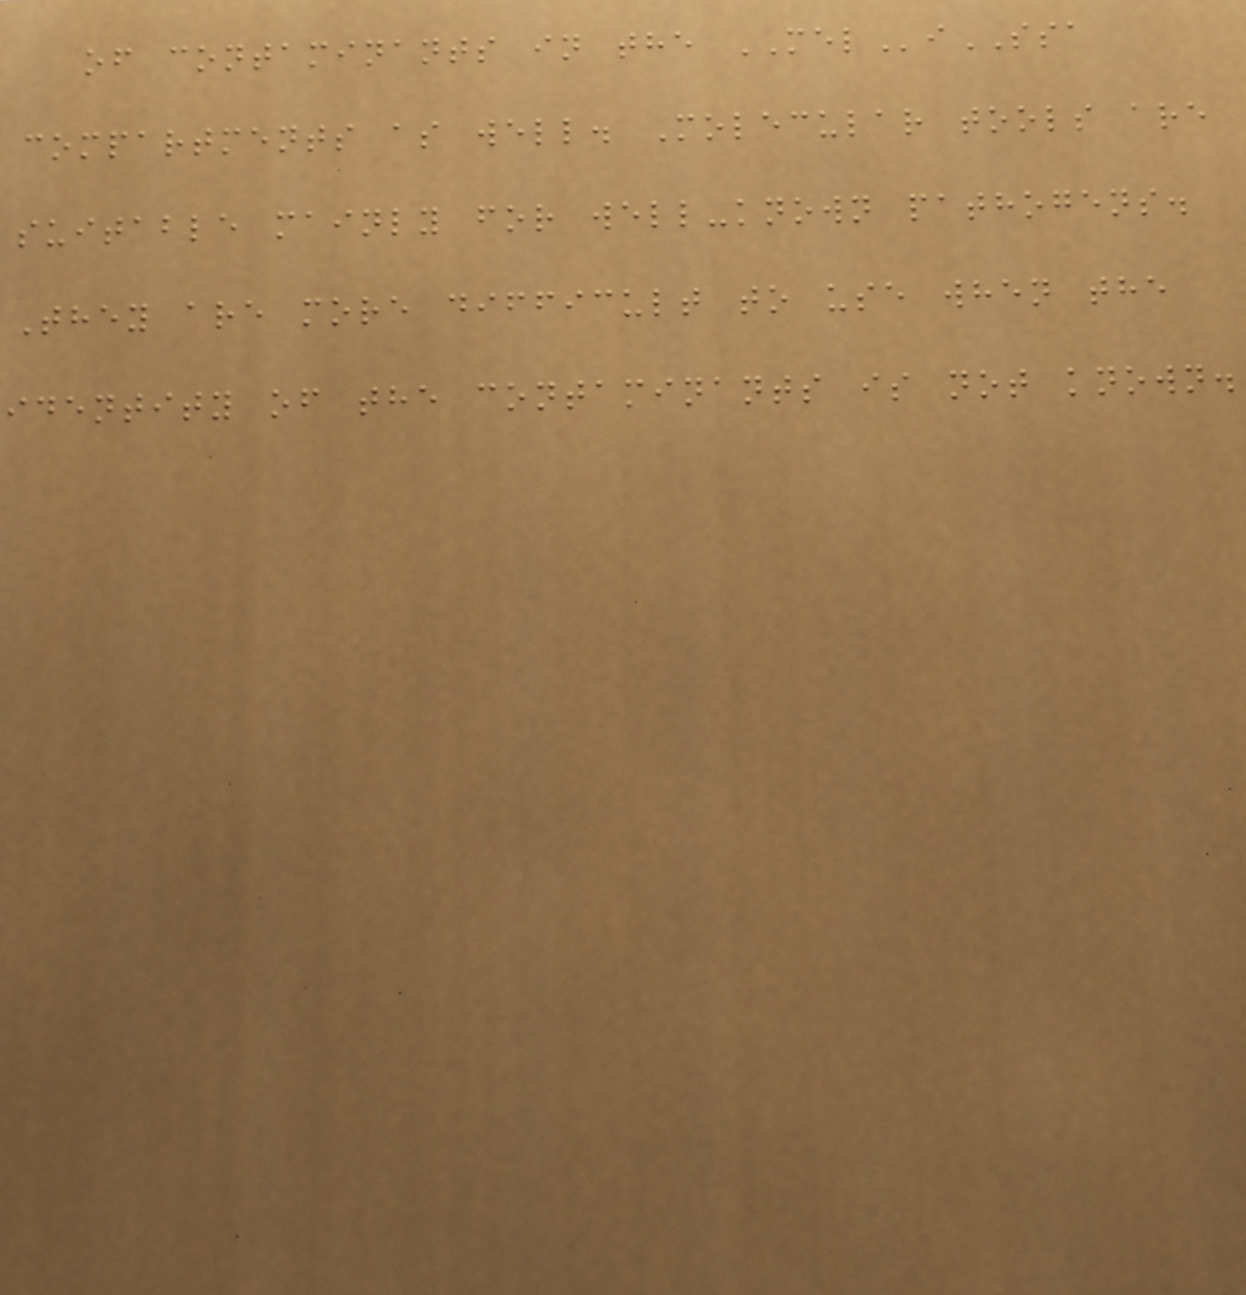of contaminants in the MELiSSA
compartments as well. Molecular tools are
suitable mainly for well-known pathogens.
They are more difficult to use when the
identity of the contaminants is not known.
